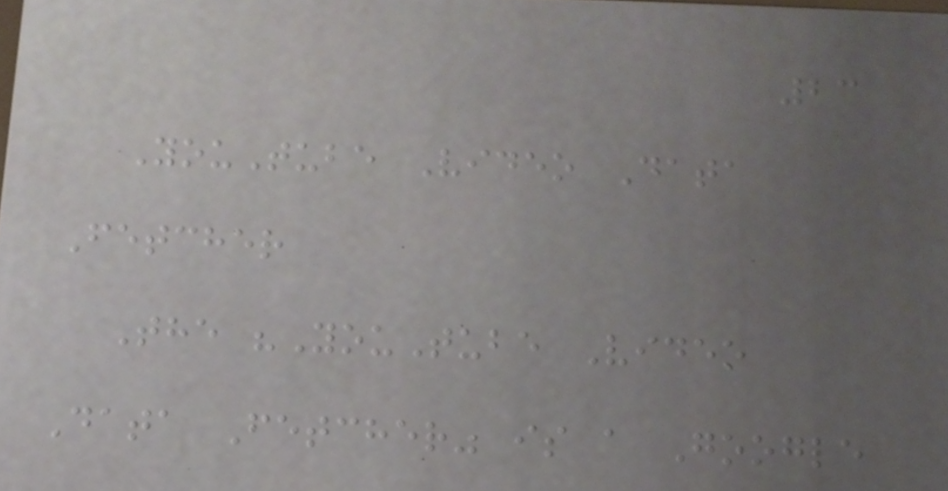23
YouTube Video Data
Fetcher
The "YouTube Video
Data Fetcher" is a Google
